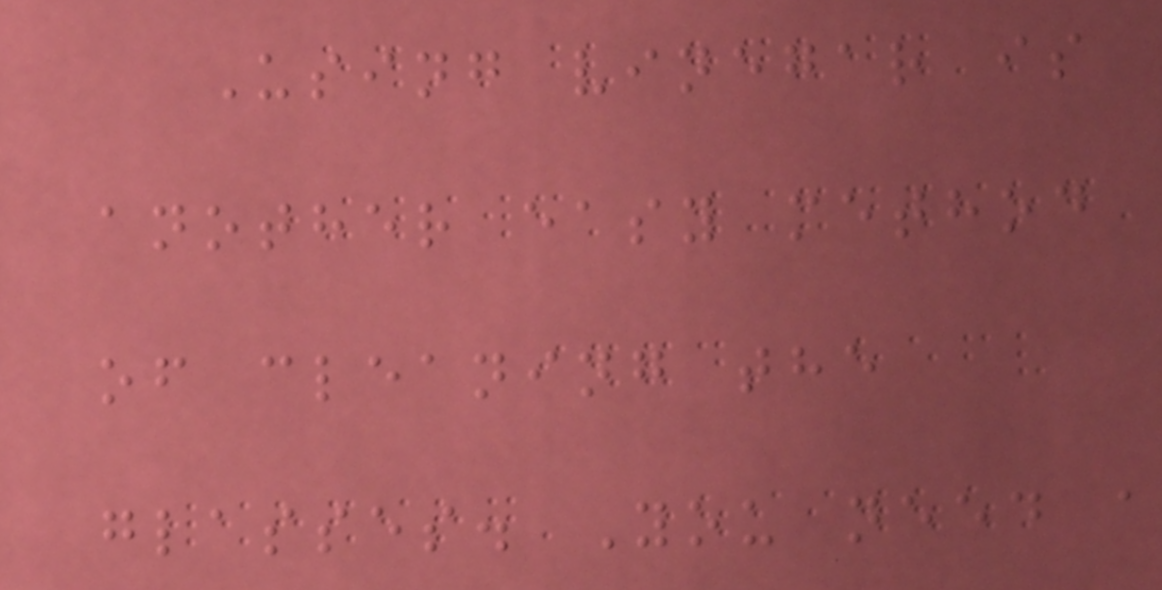Using vinegar is
another easy method
of cleaning the
glasses. You need a
